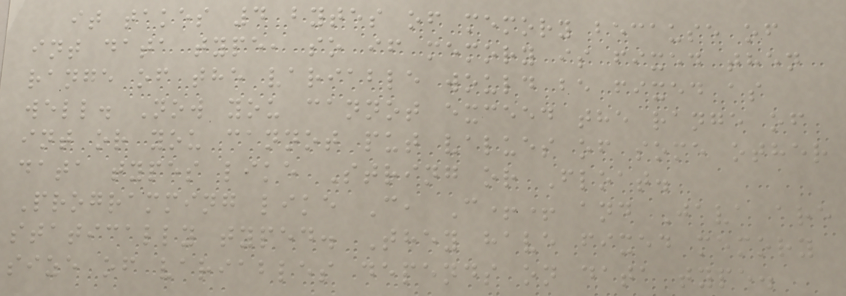it takes 4 bytes of memory because of
int data type, so if memory is fixed then
range of the variable would be fixed as
well. Now you cannot exceed the range of
int or you cannot put values of some other
data types like String or Float.
Programming like C, C++ and Java are
statically typed. They have fixed memory
size of variables depends on data type.
